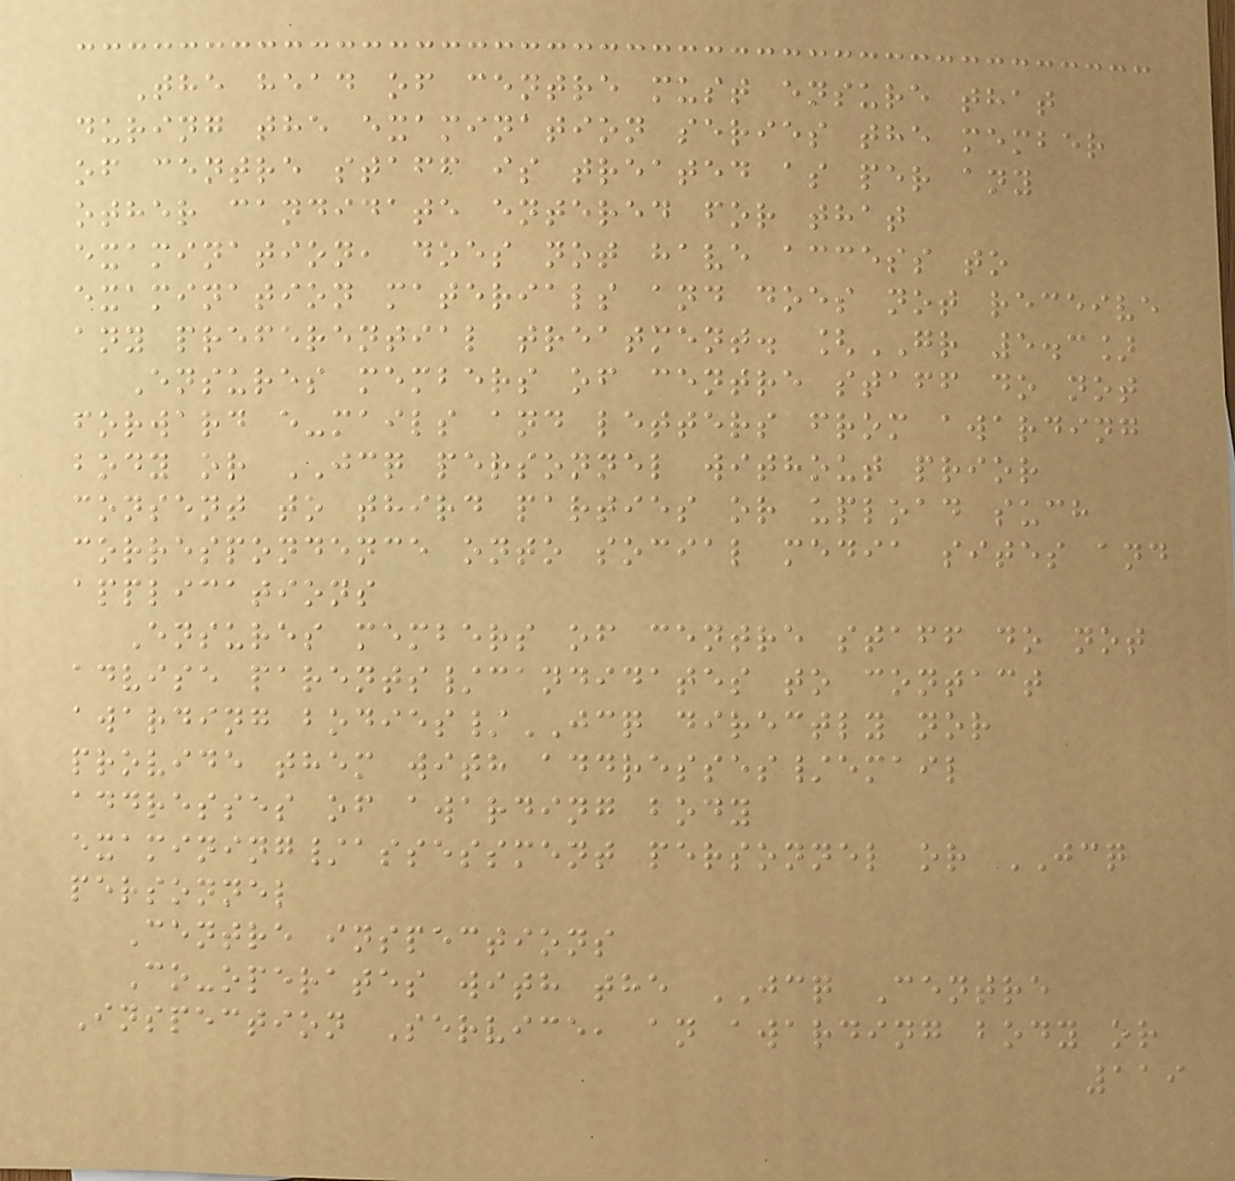The head of centre must ensure that
during the examination series the member
of centre staff is treated as per any
other candidate entered for that
examination, does not have access to
examination materials and does not receive
any preferential treatment. [GR 5.3]
Ensures members of centre staff do not
forward e-mails and letters from awarding
body or JCQ personnel without prior
consent to third parties or upload such
correspondence onto social media sites and
applications
Ensures members of centre staff do not
advise parents/candidates to contact
awarding bodies/JCQ directly nor
provide them with addresses/email
addresses of awarding body
examining/assessment personnel or JCQ
personnel
Centre inspections
Co-operates with the JCQ Centre
Inspection Service, an awarding body or
119
